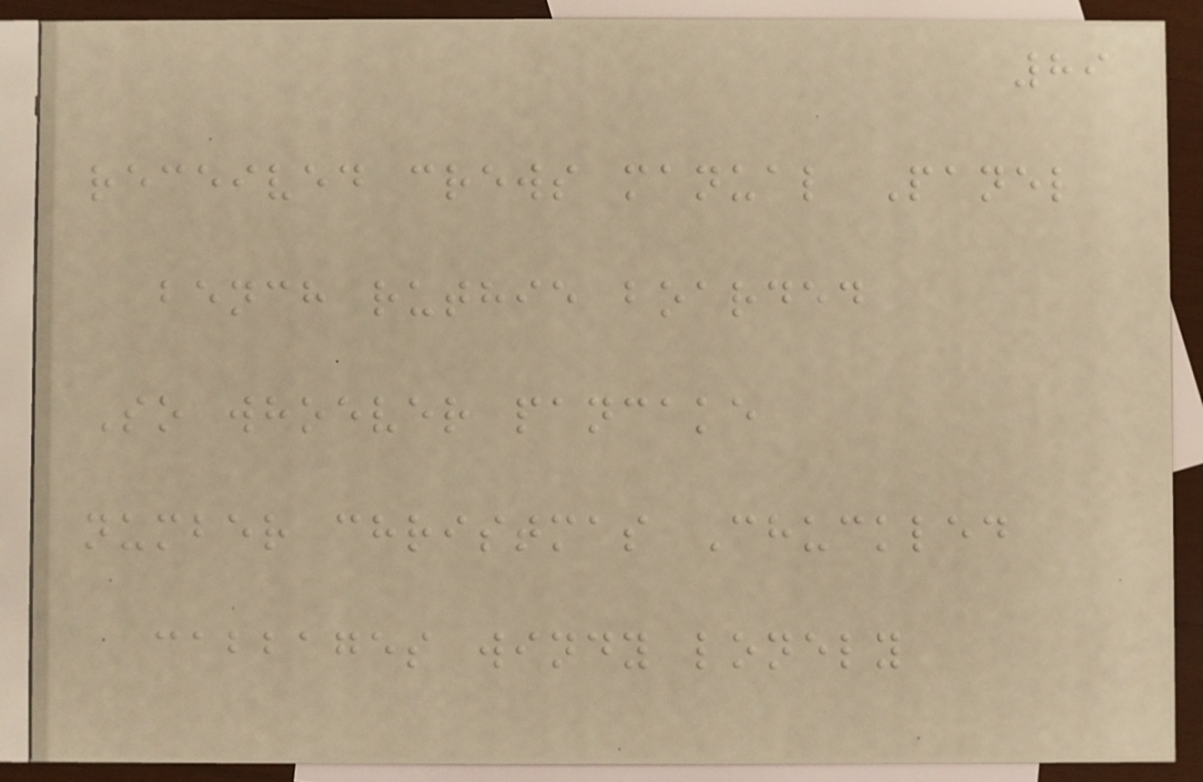89
received crews manual Panel
bench ruthie boarded
So whoever pancake
number christmas Chuckled
cabbages windy lonely
